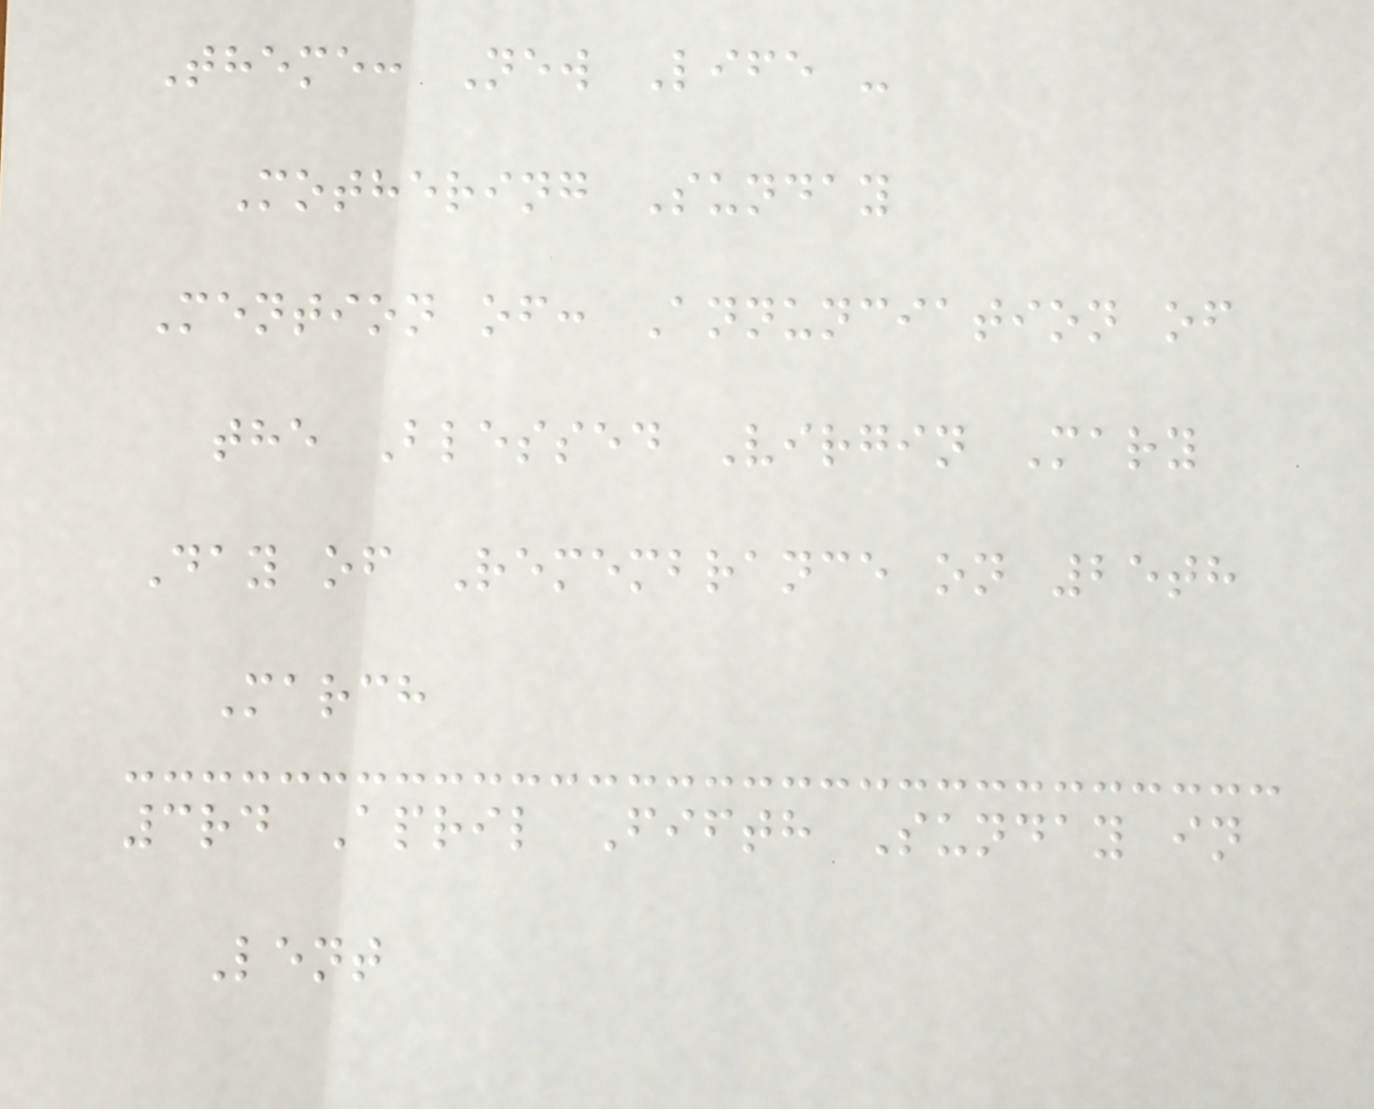Theme: New Life -
Mothering Sunday
Mention of: Annunciation of
the Blessed Virgin Mary
Day of Remembrance on 25th
March
3rd April Fifth Sunday in
Lent
